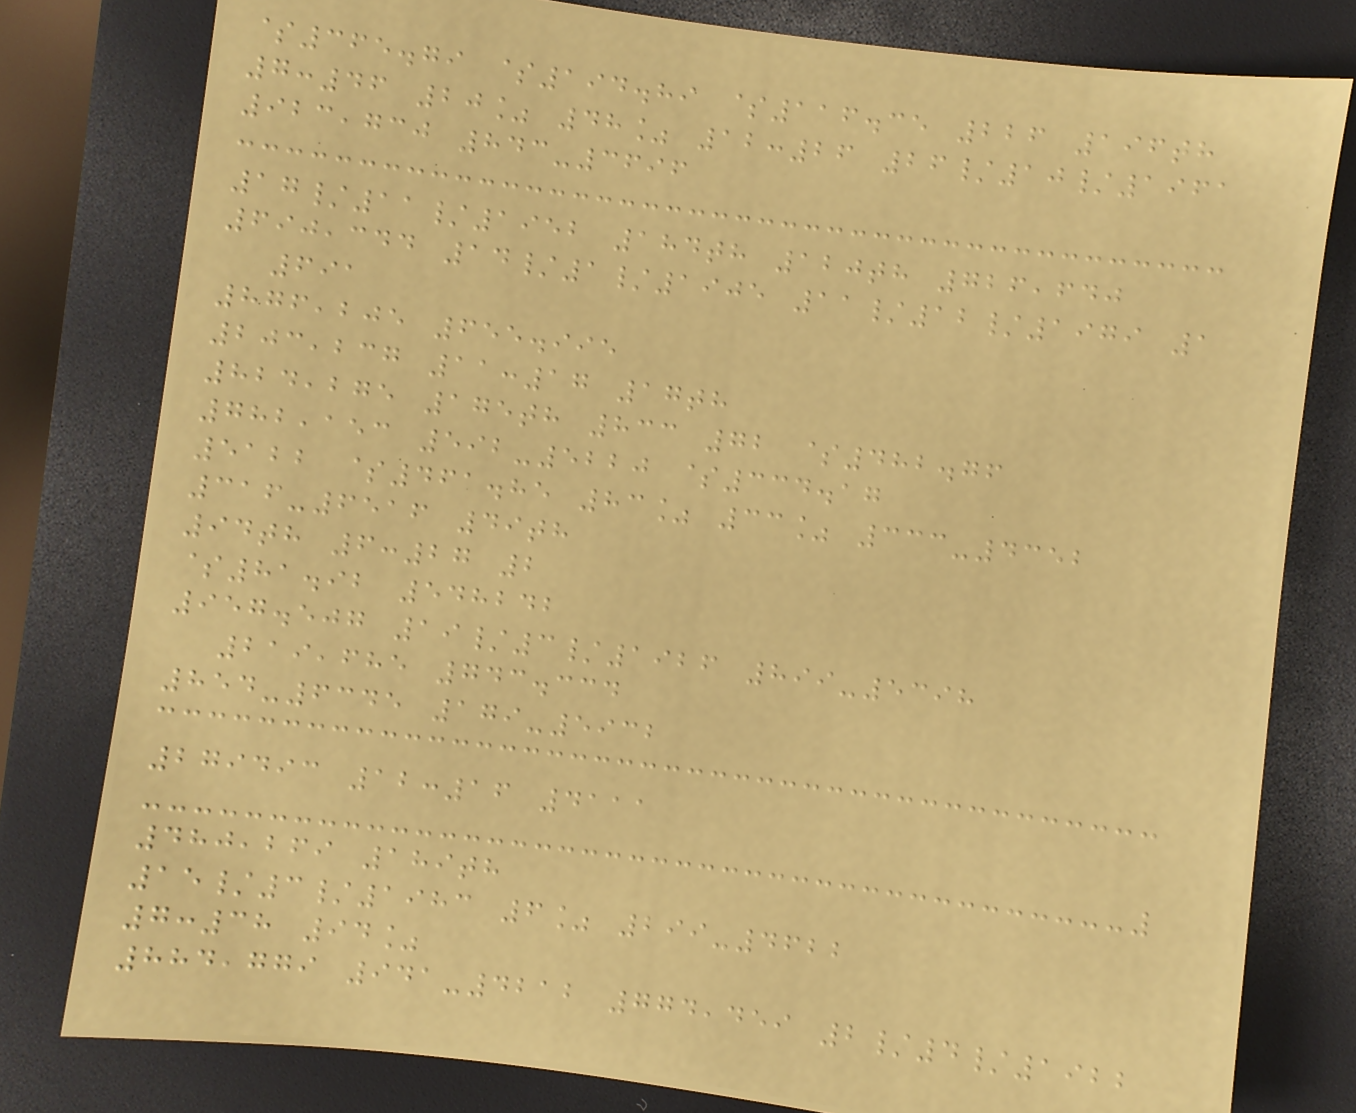$365.79 $194.89 $116.35 226 196th
7:46 20% 48% 12:26 26/10/1961
923,730 843-3696
17/11/1952 184th 120th 726,640
690,344 14/1/1905 11/12/1979 1
691
876,205 655.995
203,237 11:17 17th
824,275 175th 833 72 $482.76
782,153 592-5220 $334.17
5122 $461.85 83% 33% 333-4352
316-6516 49th
94th 6:27 2
$81.92 548242
957.507 19/3/1926 899-5398
219,685 743.334
854-6345 179-5932
279493 12:16 4111
480,269 189th
15/3/1983 6% 299-4622
7:38 94%
884,779 941-4212 774,459 2/4/1922
